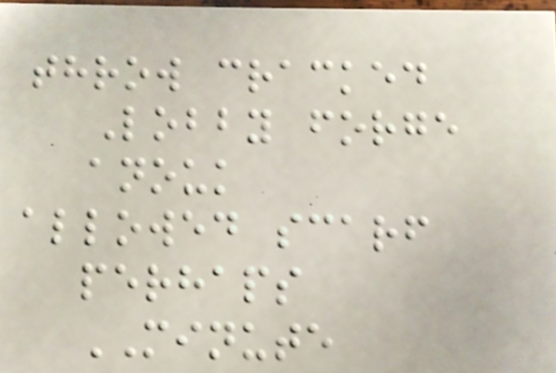throw cracked
Lobby forge
anouk
allowed scarf
perhaps
MINUTE
